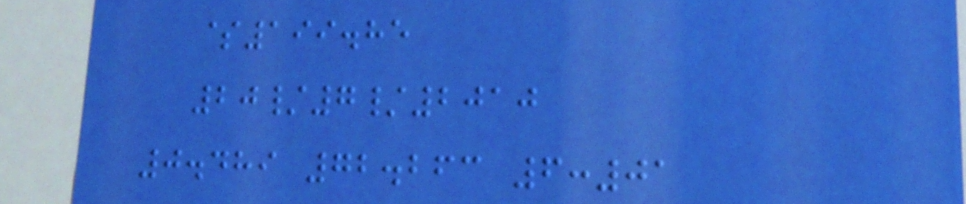$199.85
20/7/2010
0.489 72.263 6:01
